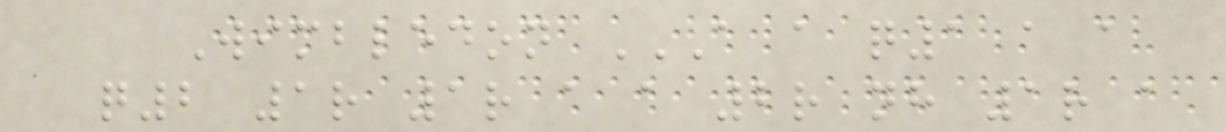Wimbledon A A Q1 A A
Q2 1R 1R A A 2R NH 1R A
